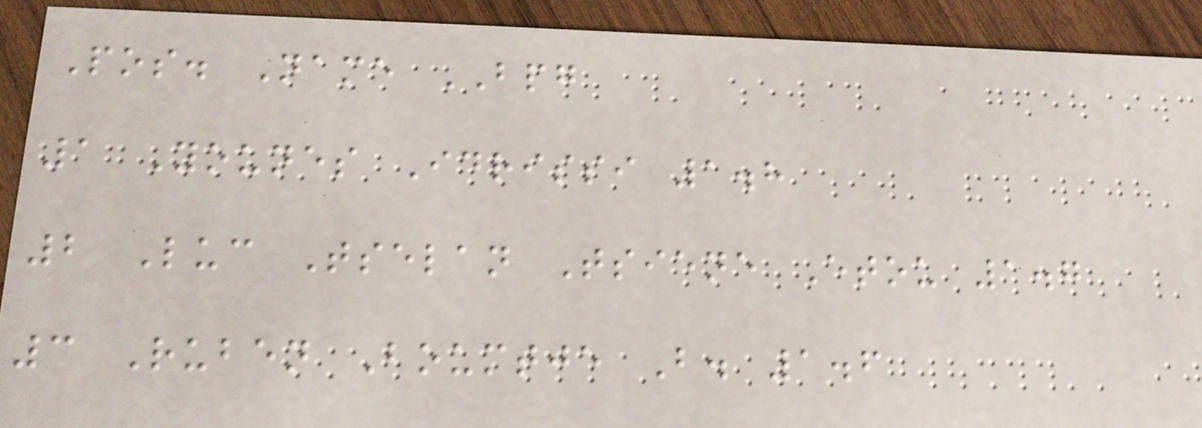Pos. Name BPG
1 Younes Idrissi 1.8
2 Luc Tselan Tsiene Etou 1.7
3 Ruben Boumtje B. 1.6
